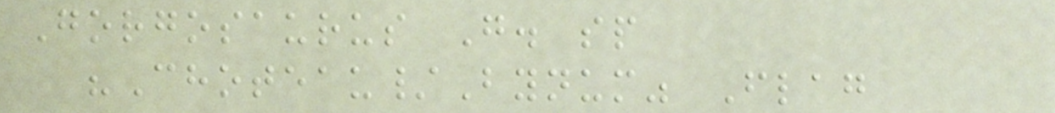Gorgosaurus G. sp
"Choteau/Bynum" Flag
